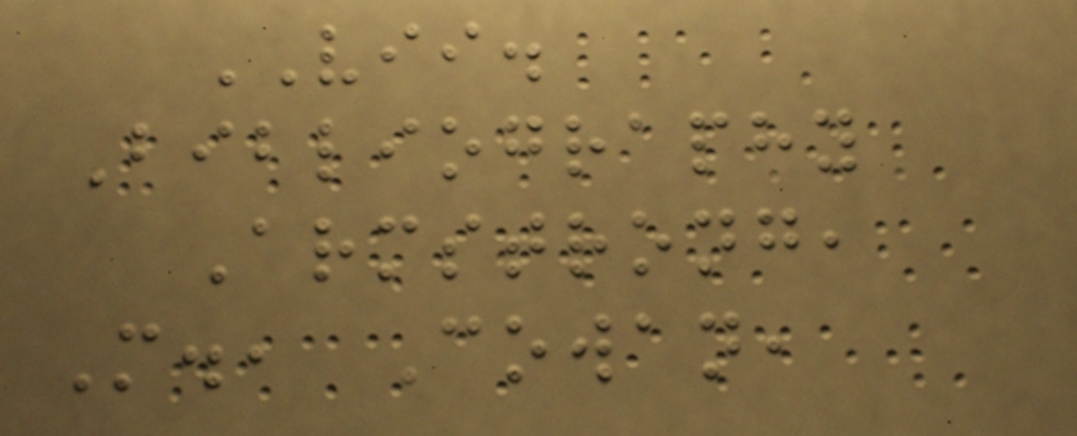VII.
Bibliography
Armstrong,
M., Cowan,
